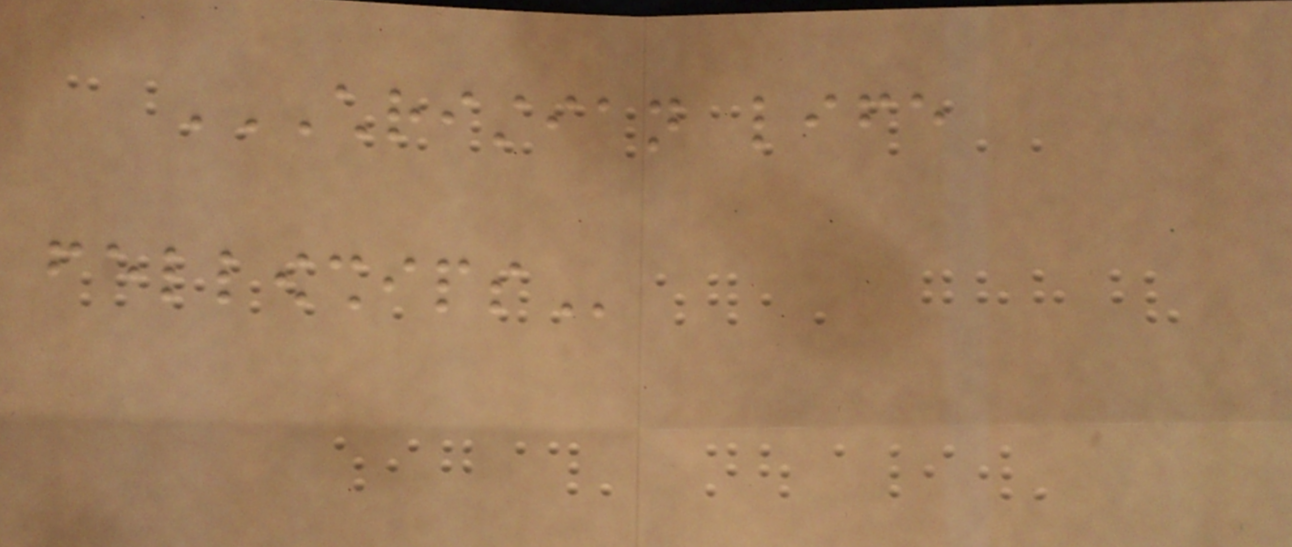CHRISTIAN LIFE
FELLOWSHIPS
